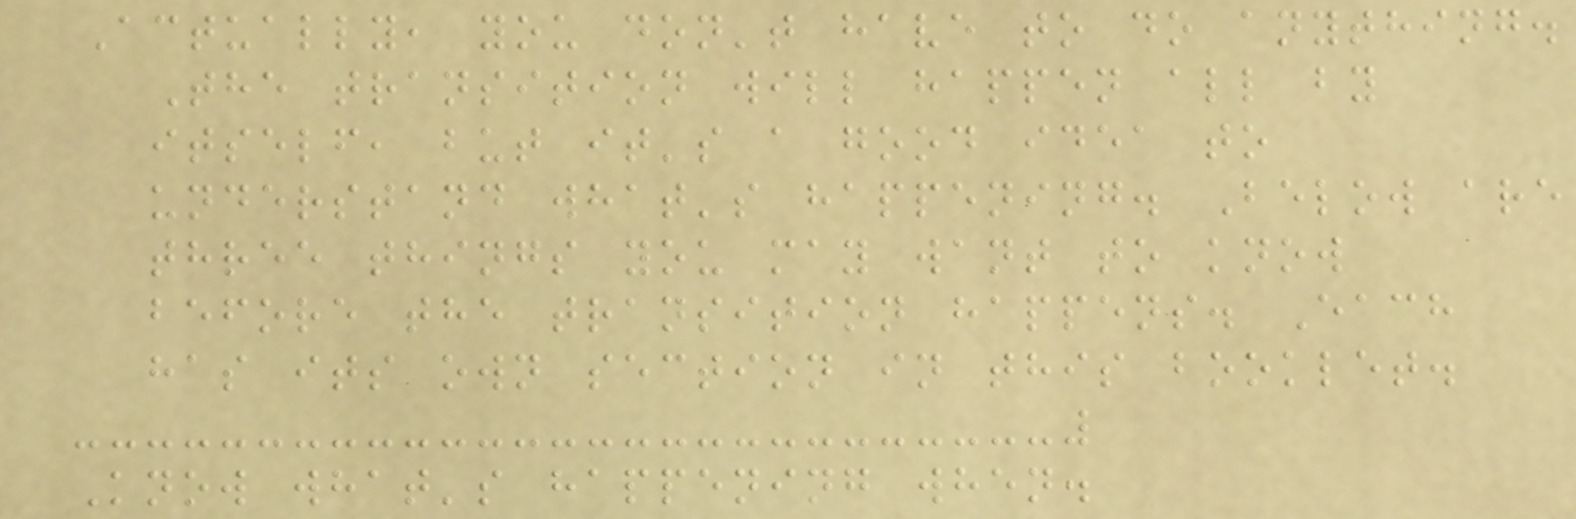Actually, you don't have to do anything.
The transition will happen all by
itself, but it's a good idea to
understand what's happening. Below are
three things you may want to know
before the transition happens. Each
has its own section in this booklet.
Know what's happening when.
